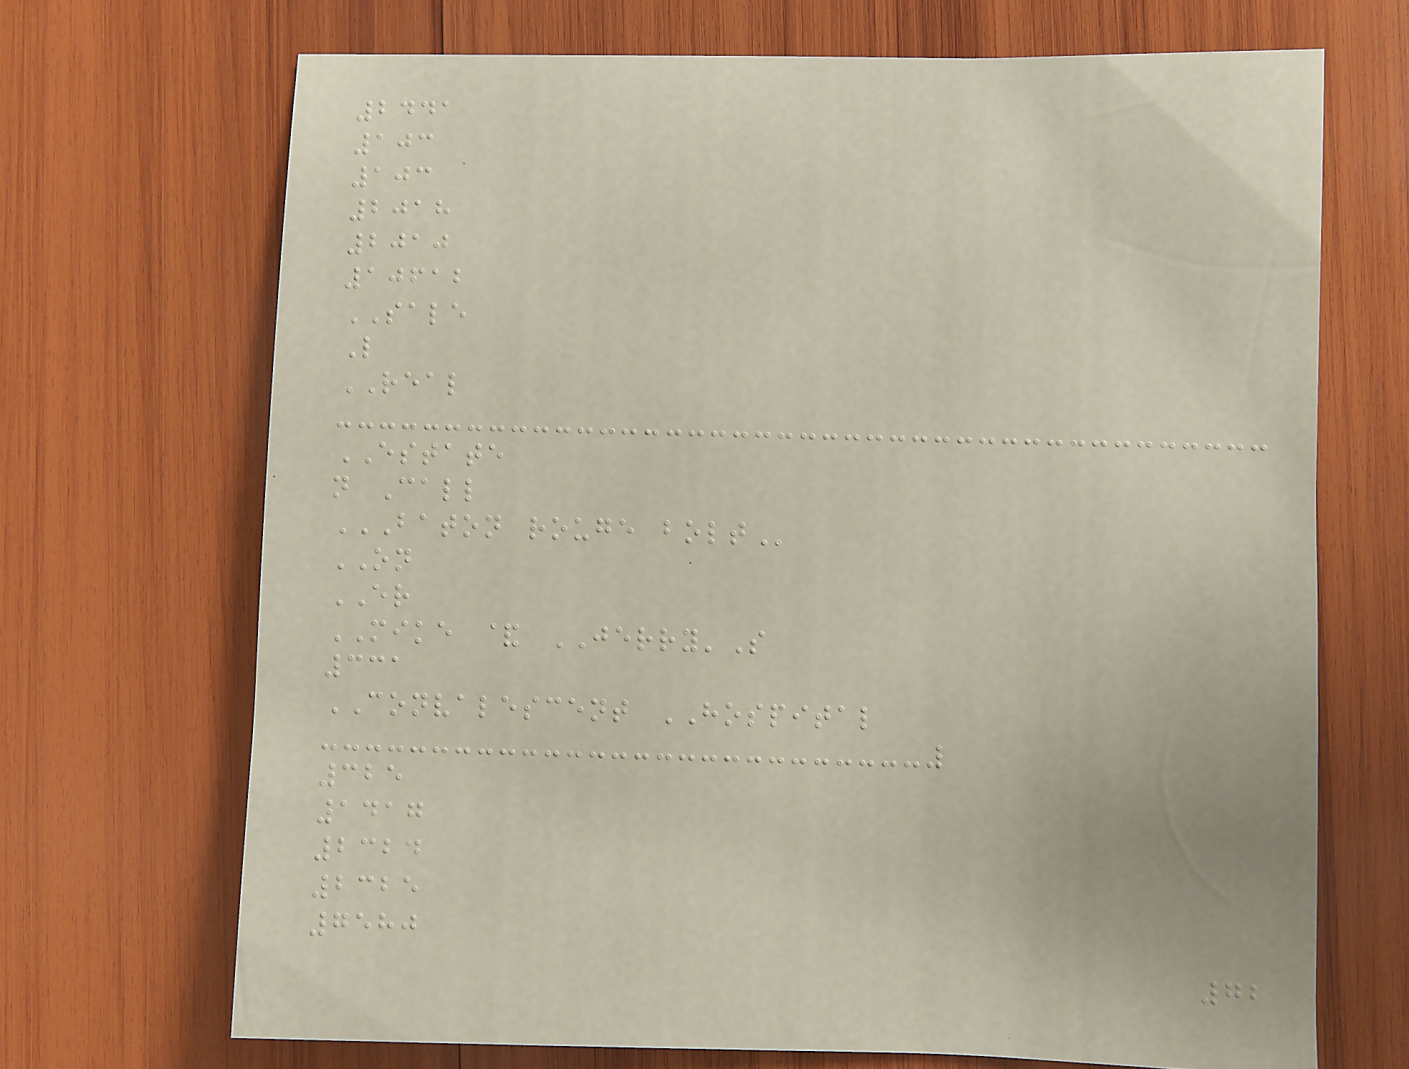2441
103
103
2018
2010
10612
SALE
L
REAL
ESTATE
n Call
BATON ROUGE BOLT
ON
ER
MIKE & JERRY'S
331
CONVALESCENT HOSPITAL
325
1417
2324
2325
7580
72
